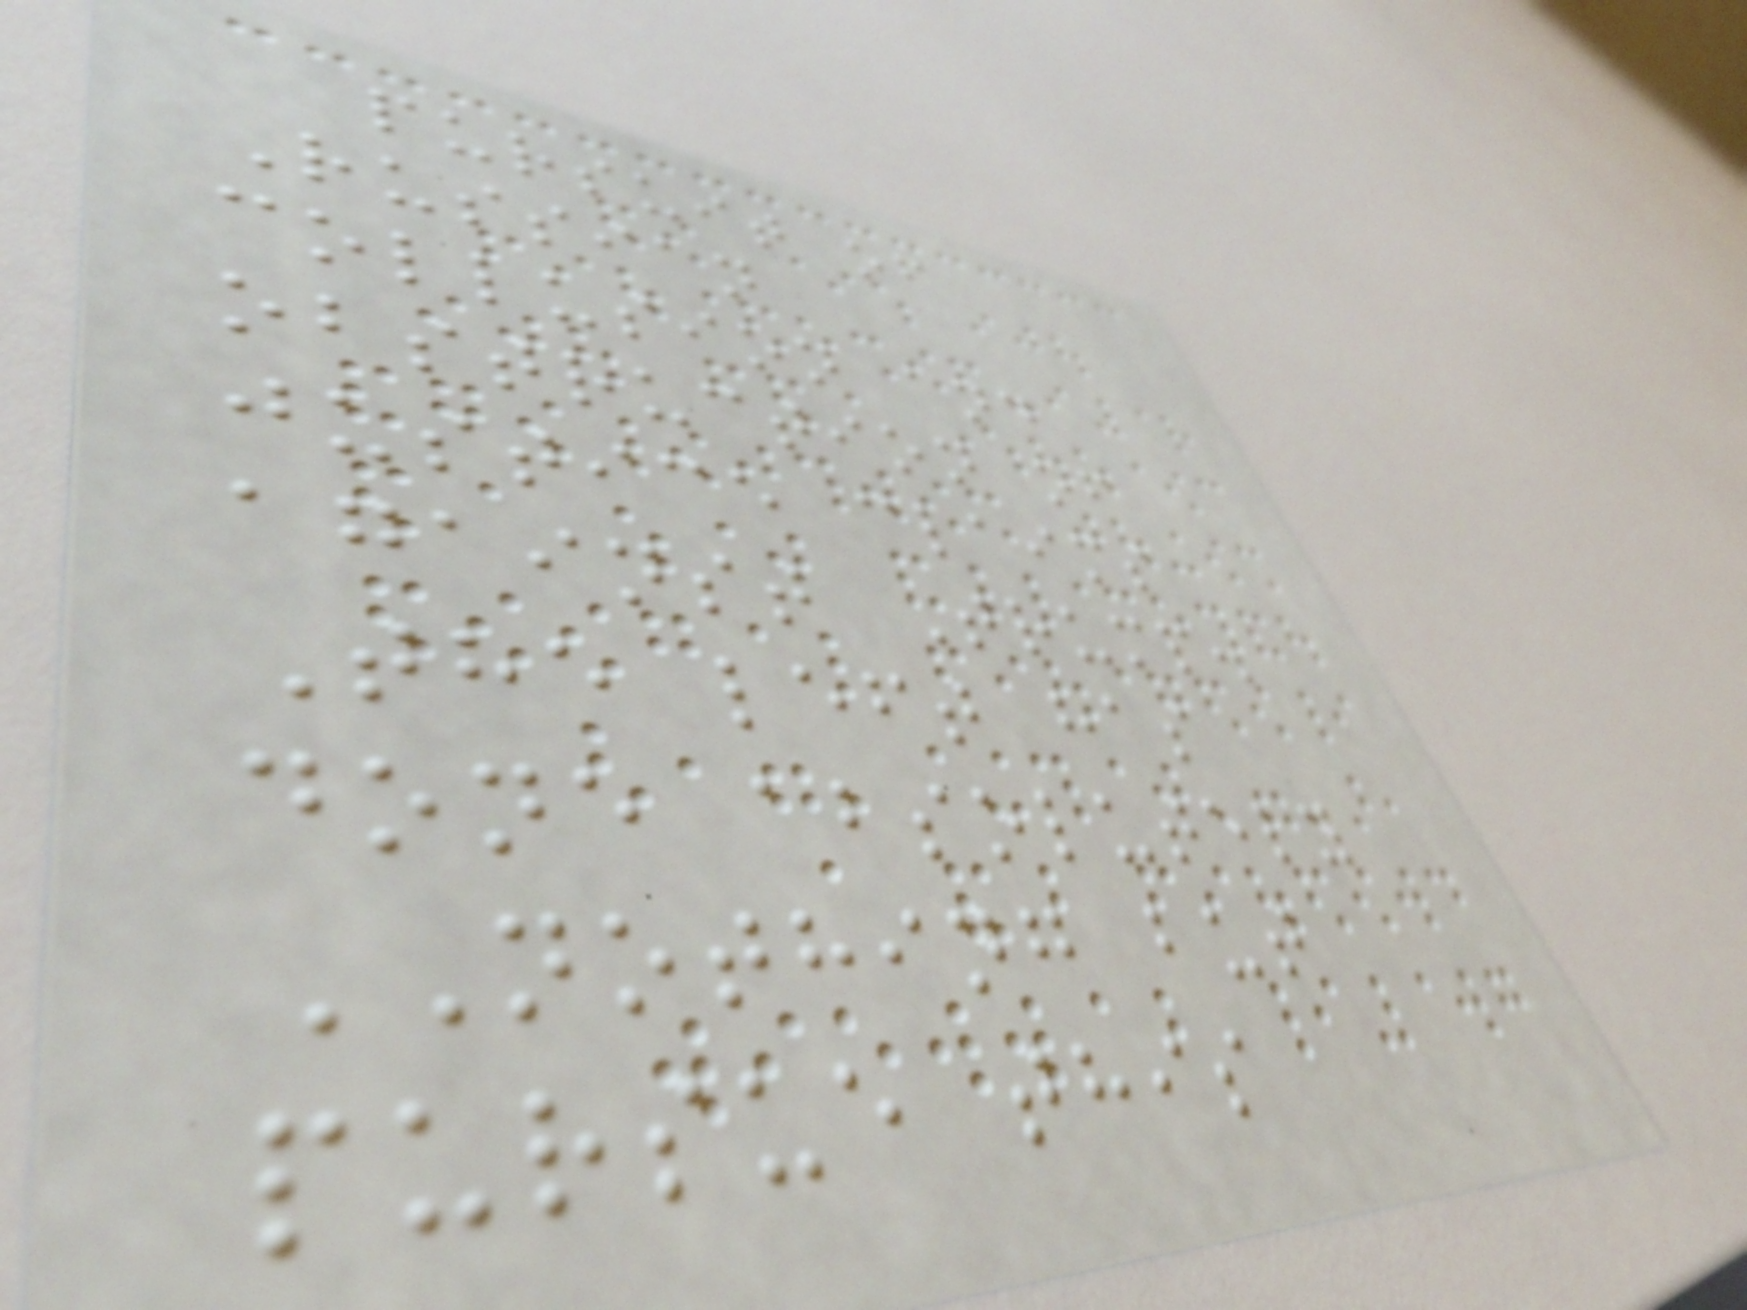pursuit of
Russian
collusion and
obstruction of
justice claims
against Trump.
The left has
done absolutely
NOTHING but
pursue this
